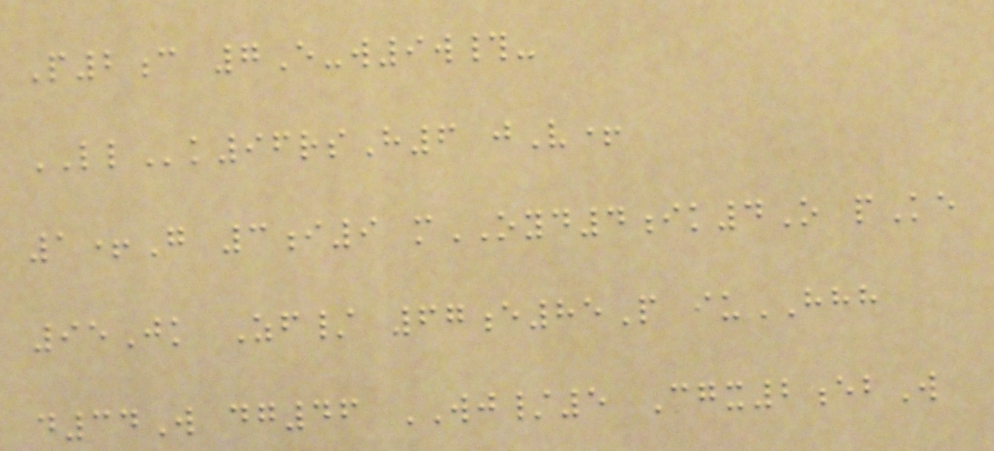P2c 7E-w9w#-
LLk96rsH6 jV+
1+G 3i9 mOYD4ik4O pKe
95Jk Zf/ 67e85P iuHHH
d34W dg46 WJ/5 Cgx2ebW
